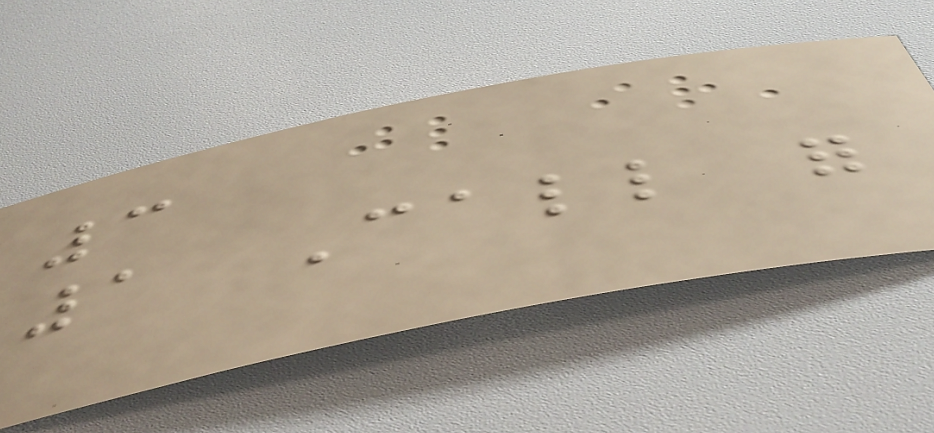3
1 Call for
